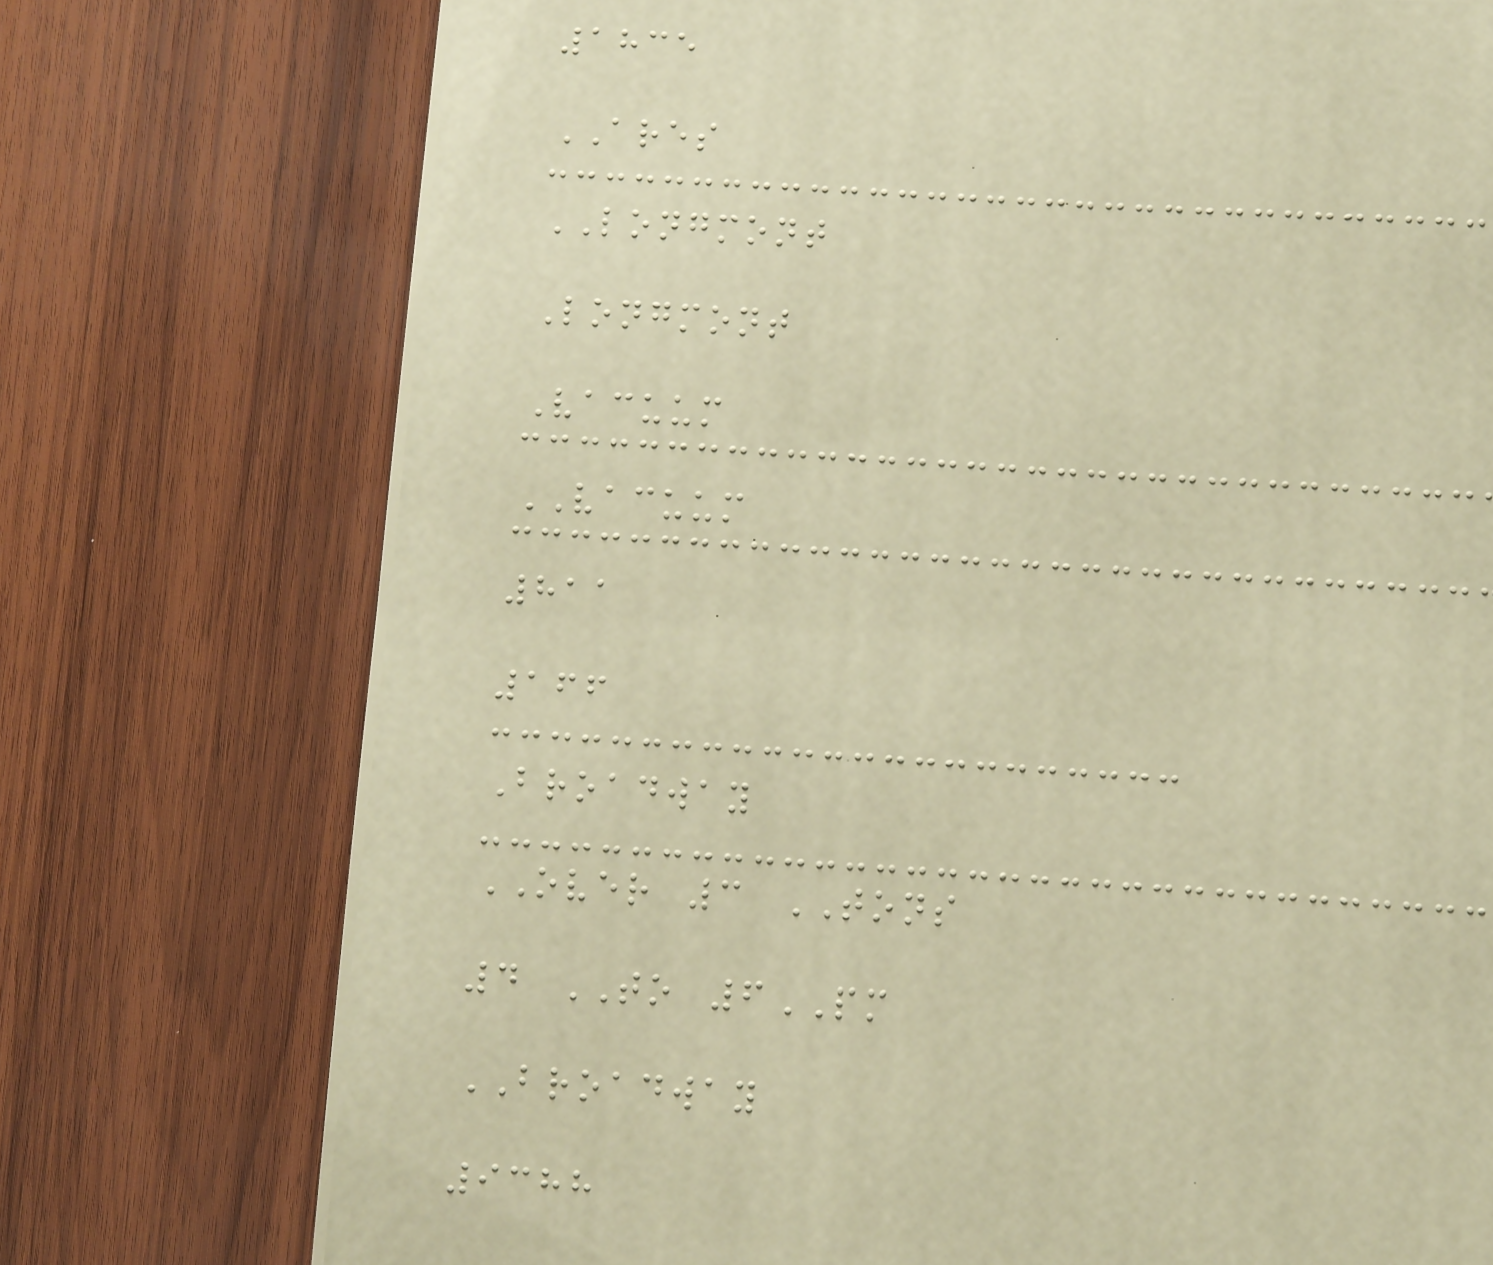1835
ARES
LONGMONT
Longmont
Vacuum
VACUUM
811
166
Broadway
OVER 3 TONS
4 TO 6PM
BROADWAY
9388
